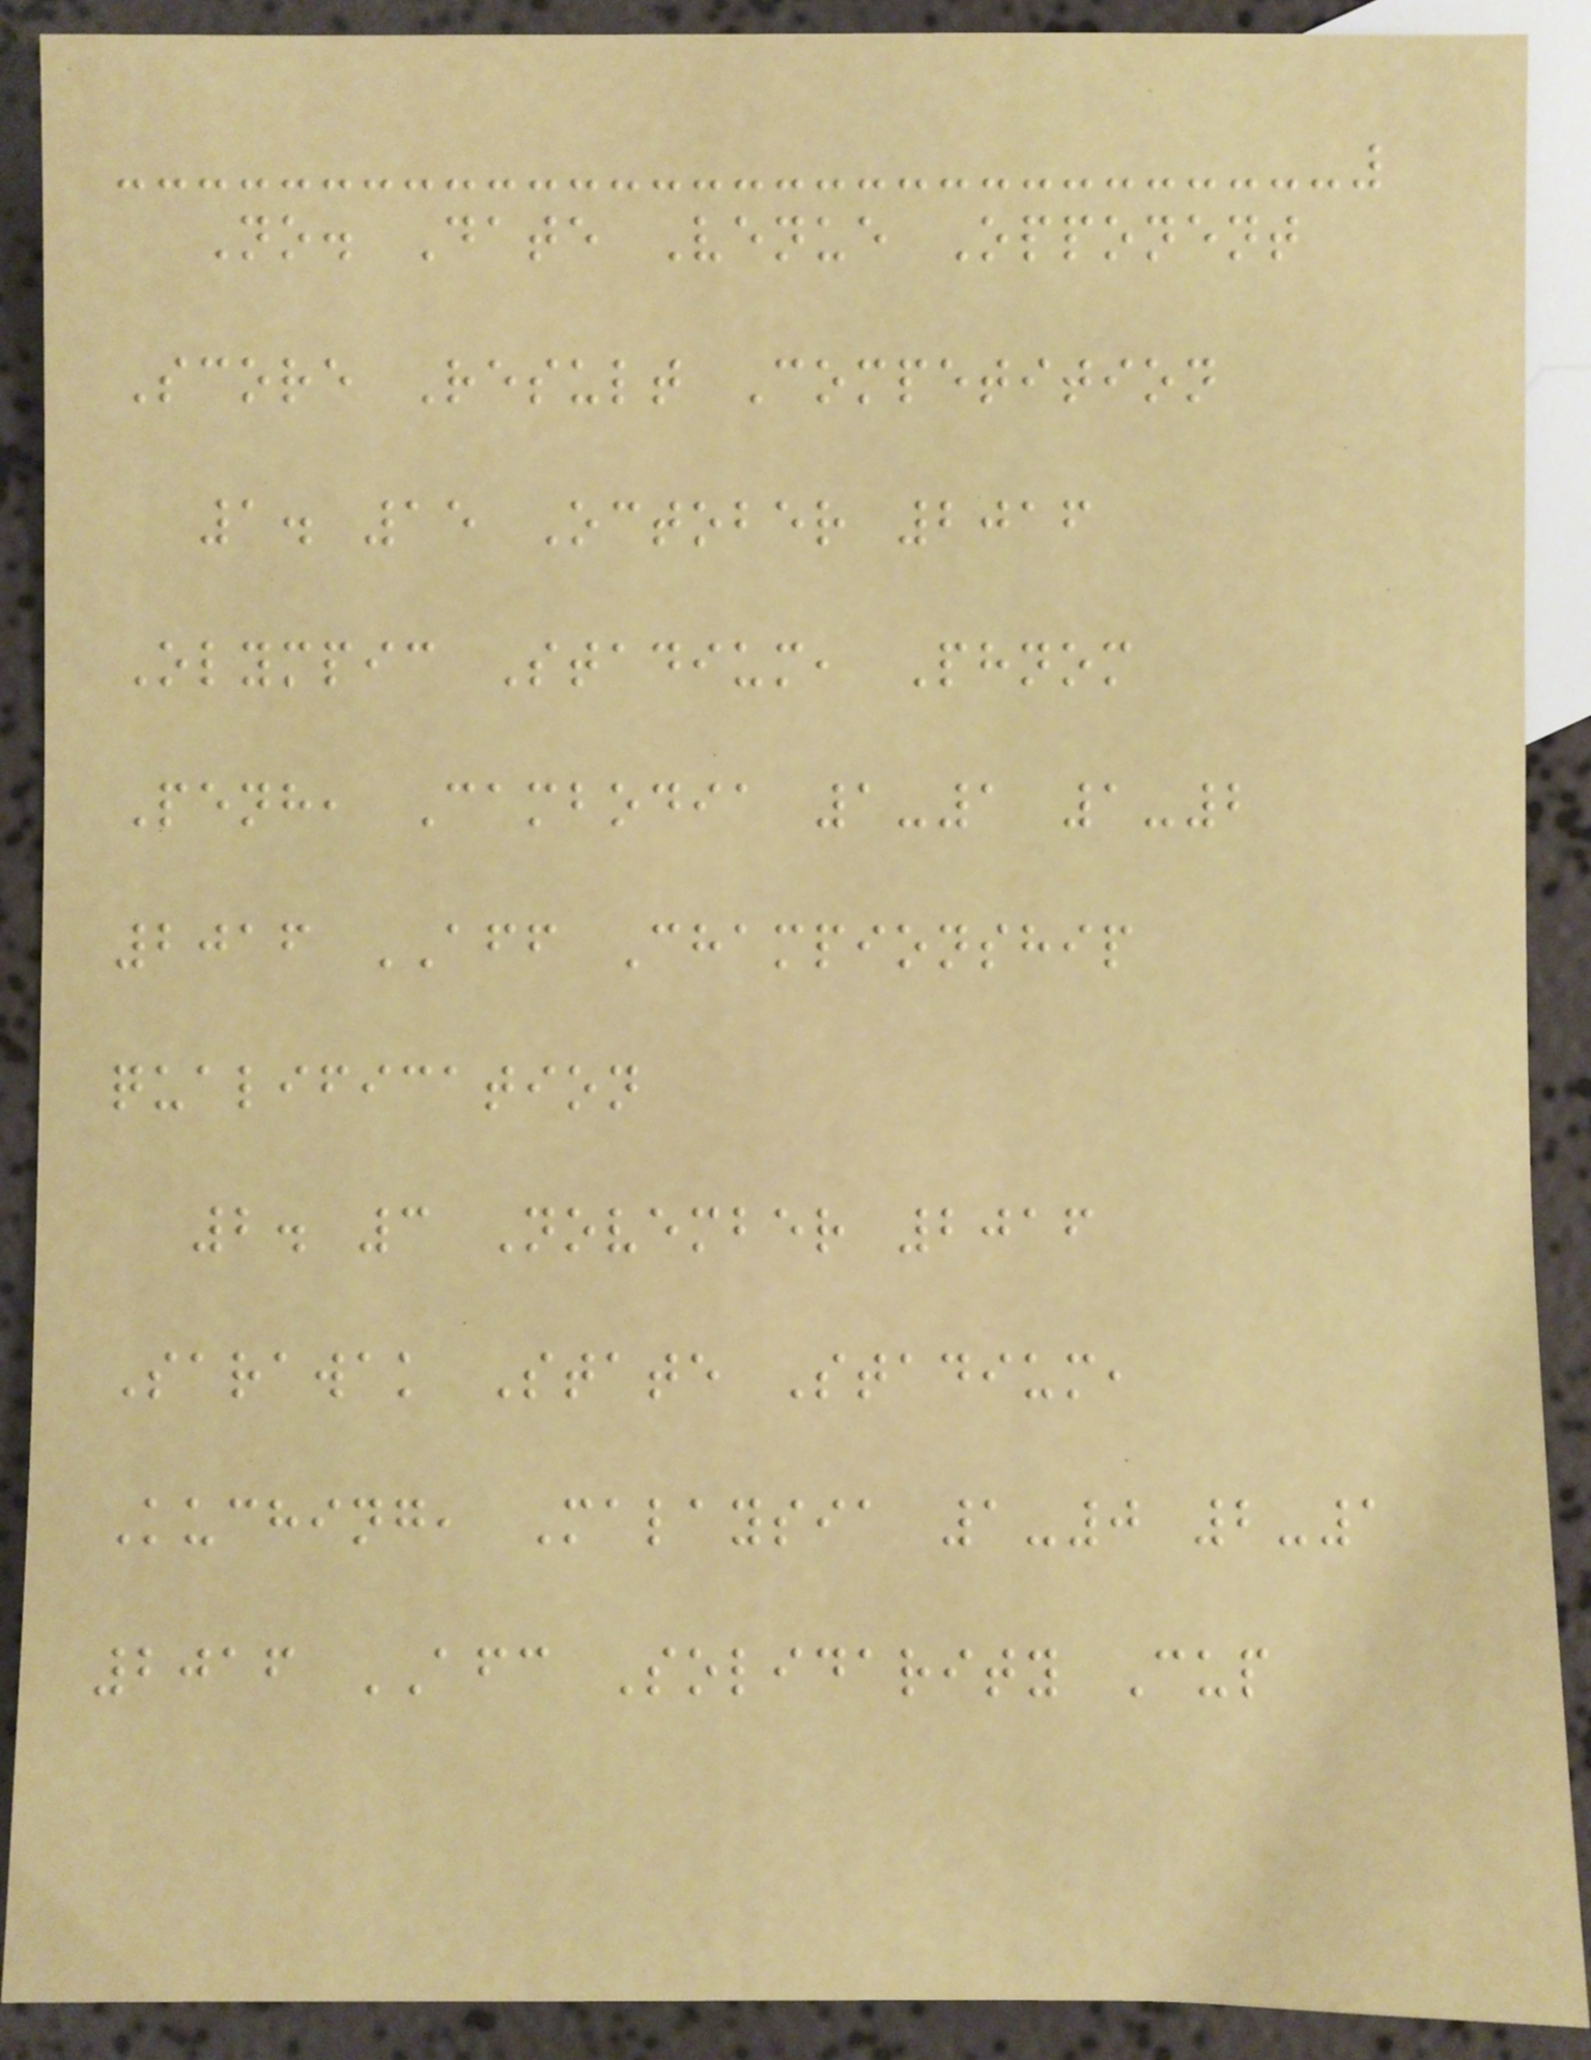No. Date Venue Opponent
Score Result Competition
1. 15 October 2016
Olympic Stadium, Phnom
Penh, Cambodia 1-1 1-2
2016 AFF Championship
qualification
2. 3 November 2016
Sarawak State Stadium,
Kuching, Malaysia 1-0 2-1
2016 AFC Solidarity Cup
